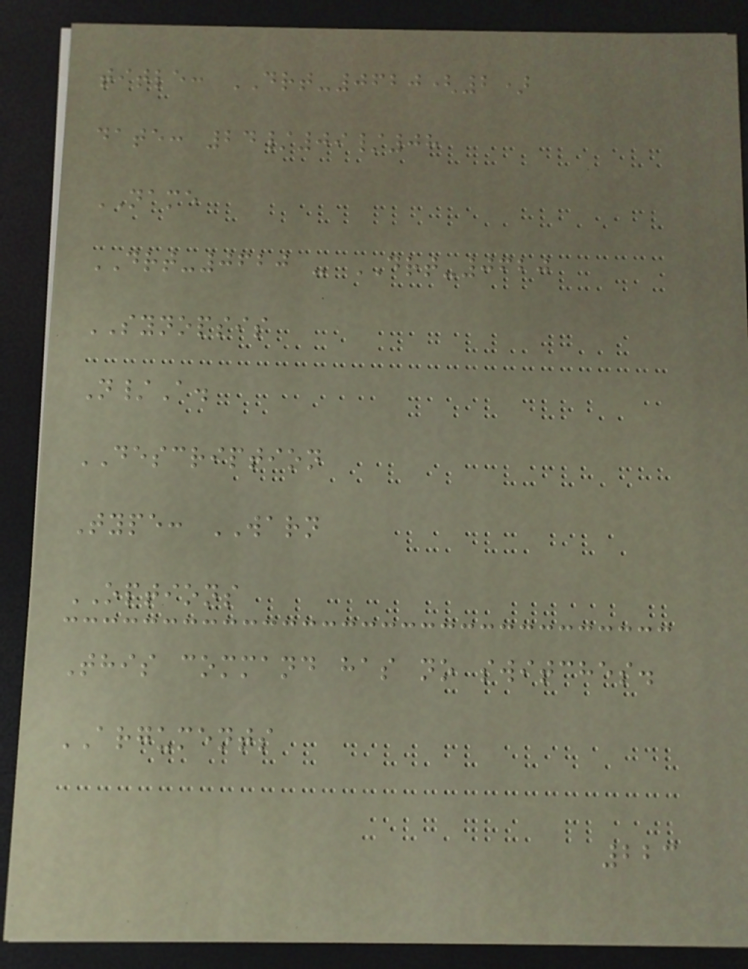title: DRT-0620(2)
date: 24/09/08
NAME
DRT-0620 - DRT-0620
SYNOPSIS
N/A.
DESCRIPTION
Type: WARN
OPTIONS
This command has no switches.
ARGUMENTS
223
